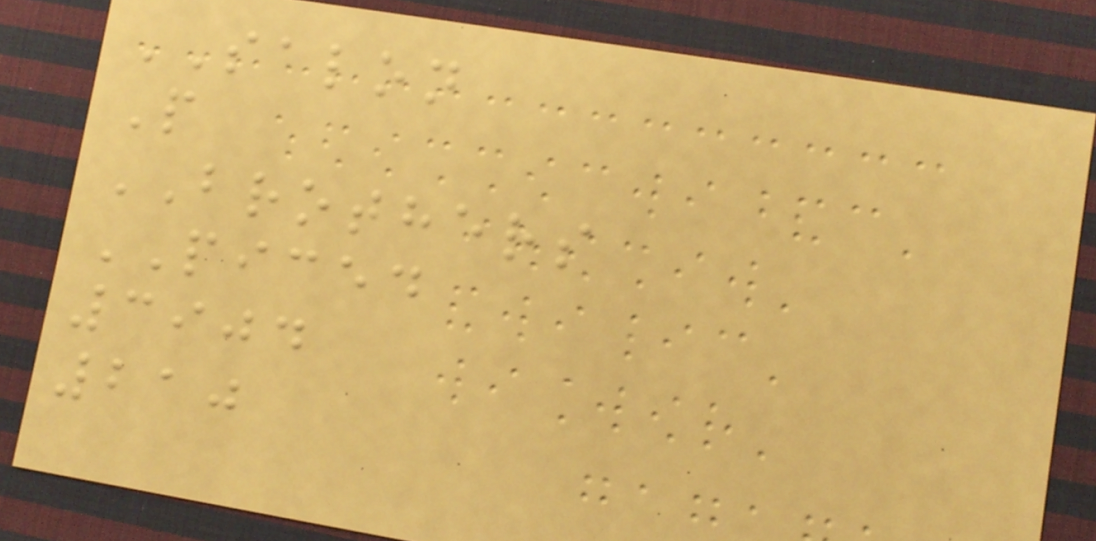SALON
P
BROTHERS
PICED
3904
210
